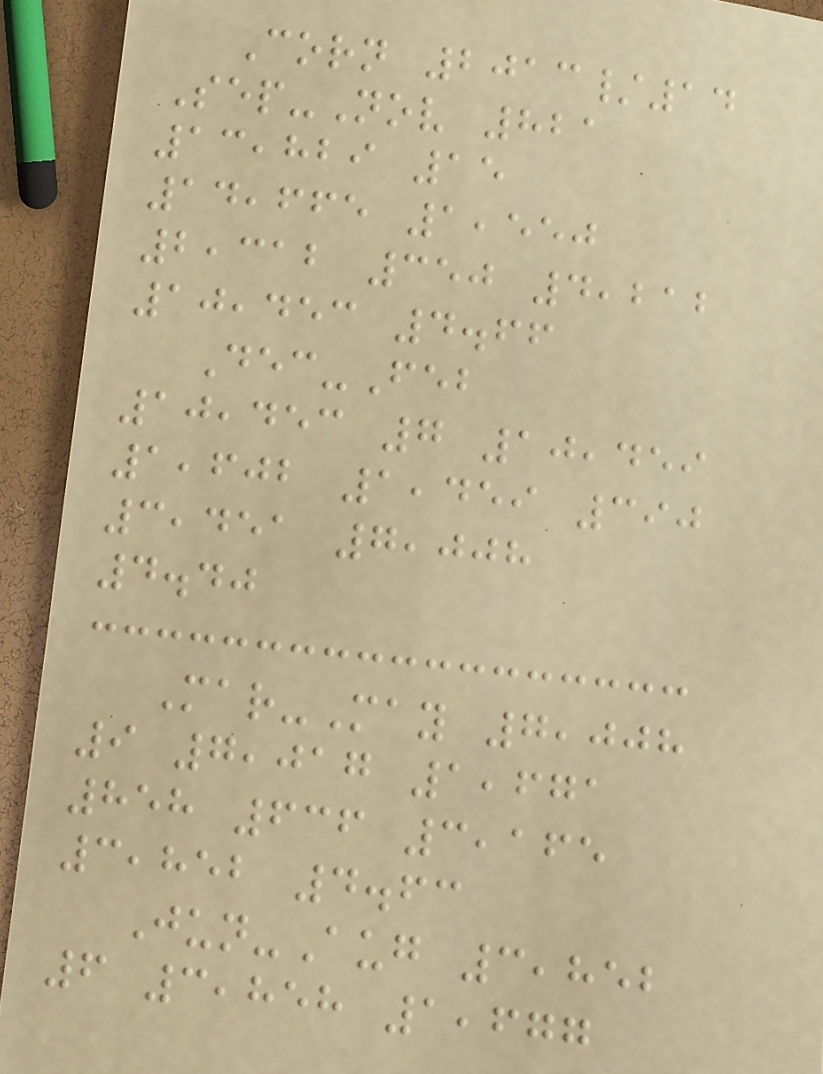Corn 2013/14
Sep-Nov 821
13,829 15
14,665 1,550
2,312 350 4,212
10,453 4.66
Dec-Feb
10,453 7 10,459
1,602 1,459 390
3,451 7,008
4.40
Mar-May 7,008
9 7,017 1,671
858 636 3,165
3,852 4.63
Jun-Aug 3,852
6 3,858 1,677
